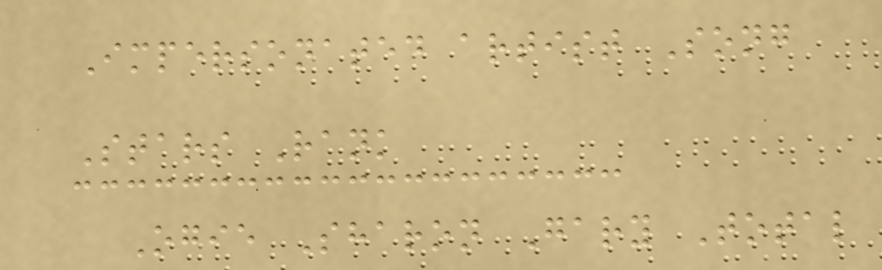Impersonated artist Song
Stars Rank
Ogie Sharon Gary Total
